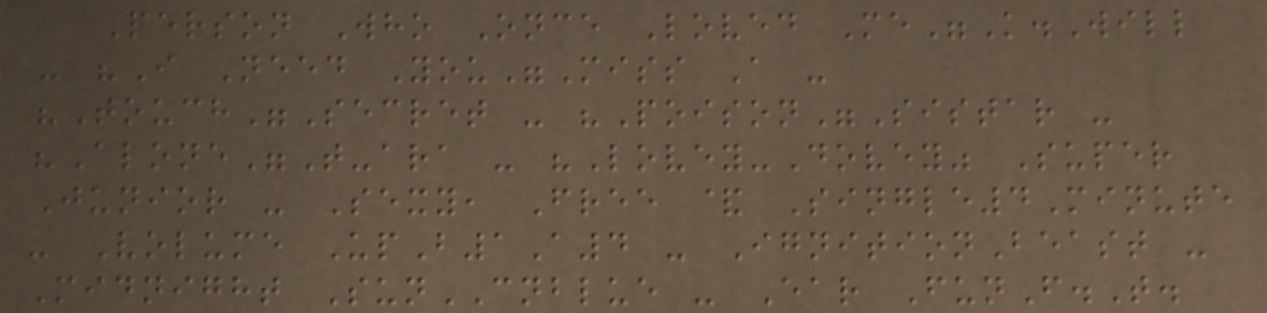Person Who Once Loved Me"K.Will
- "I Need You"Miss A -
"Touch"Secret - "Poison"Sistar -
"Alone"T-ara - "Lovey-Dovey" Super
Junior - Sexy, Free & Single4Minute
- Volume UpB1A4 - IgnitionBeast -
Midnight SunCNBLUE - Ear FunF.T.
